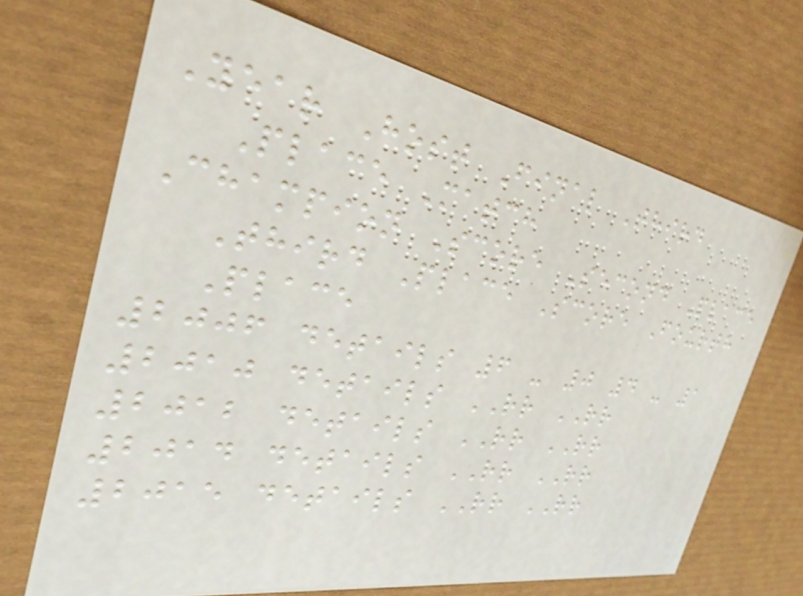Year Host Final Third
Place Match
Champion Score Second Place
Third Place Score Fourth
Place
2006 details 6 - 0 4 - 1
2010 details RR RR
2012 details RR RR
2014 details RR RR
2015 details RR RR
